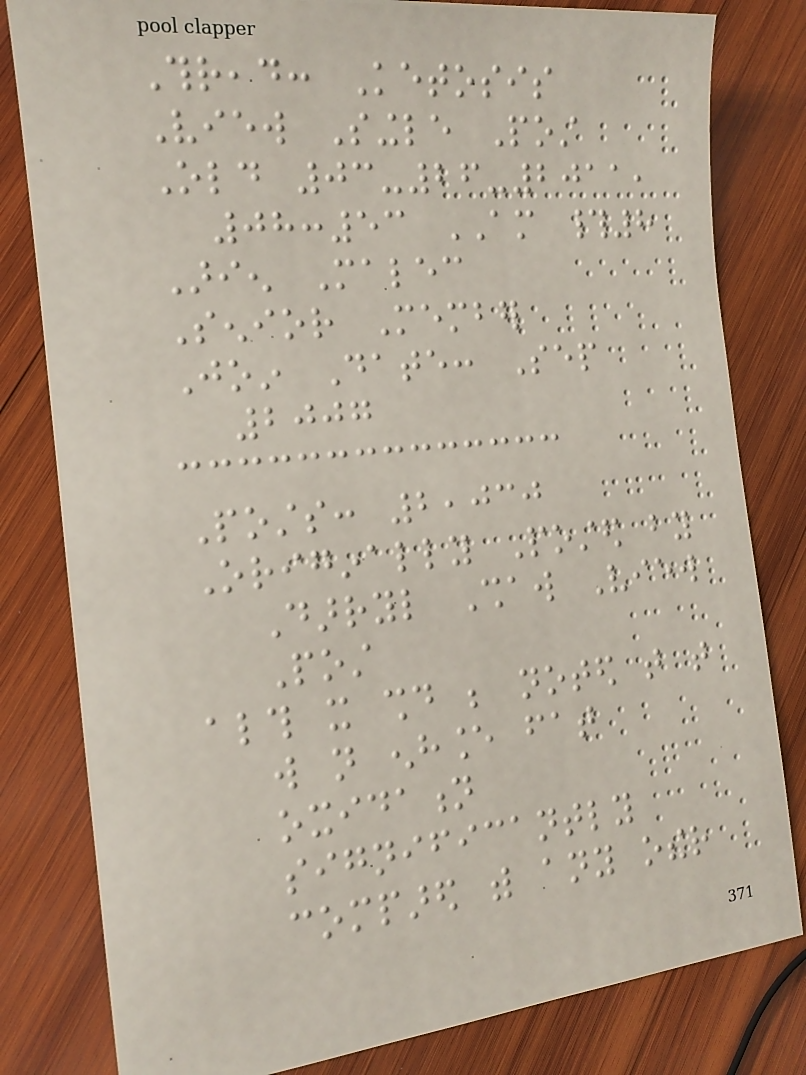Thread: Ketosis
View Single Post
Old 03-26-2011,
08:53 AM #8
Arien Malec
Senior Member
Join Date: Sep
2007
Posts: 2,030
Originally Posted by
Darryl Shaw View
Post
although it should be noted that that
will not enhance fat
oxidation
significantly
compared with any other
